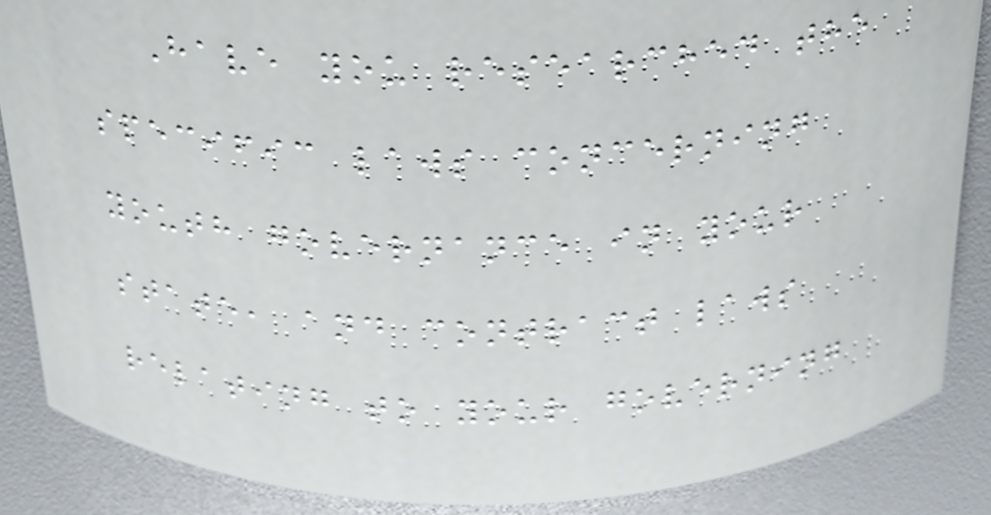Have you researched the
specific laws concerning
youth governance in your
state, and contract laws
relating to your governing
